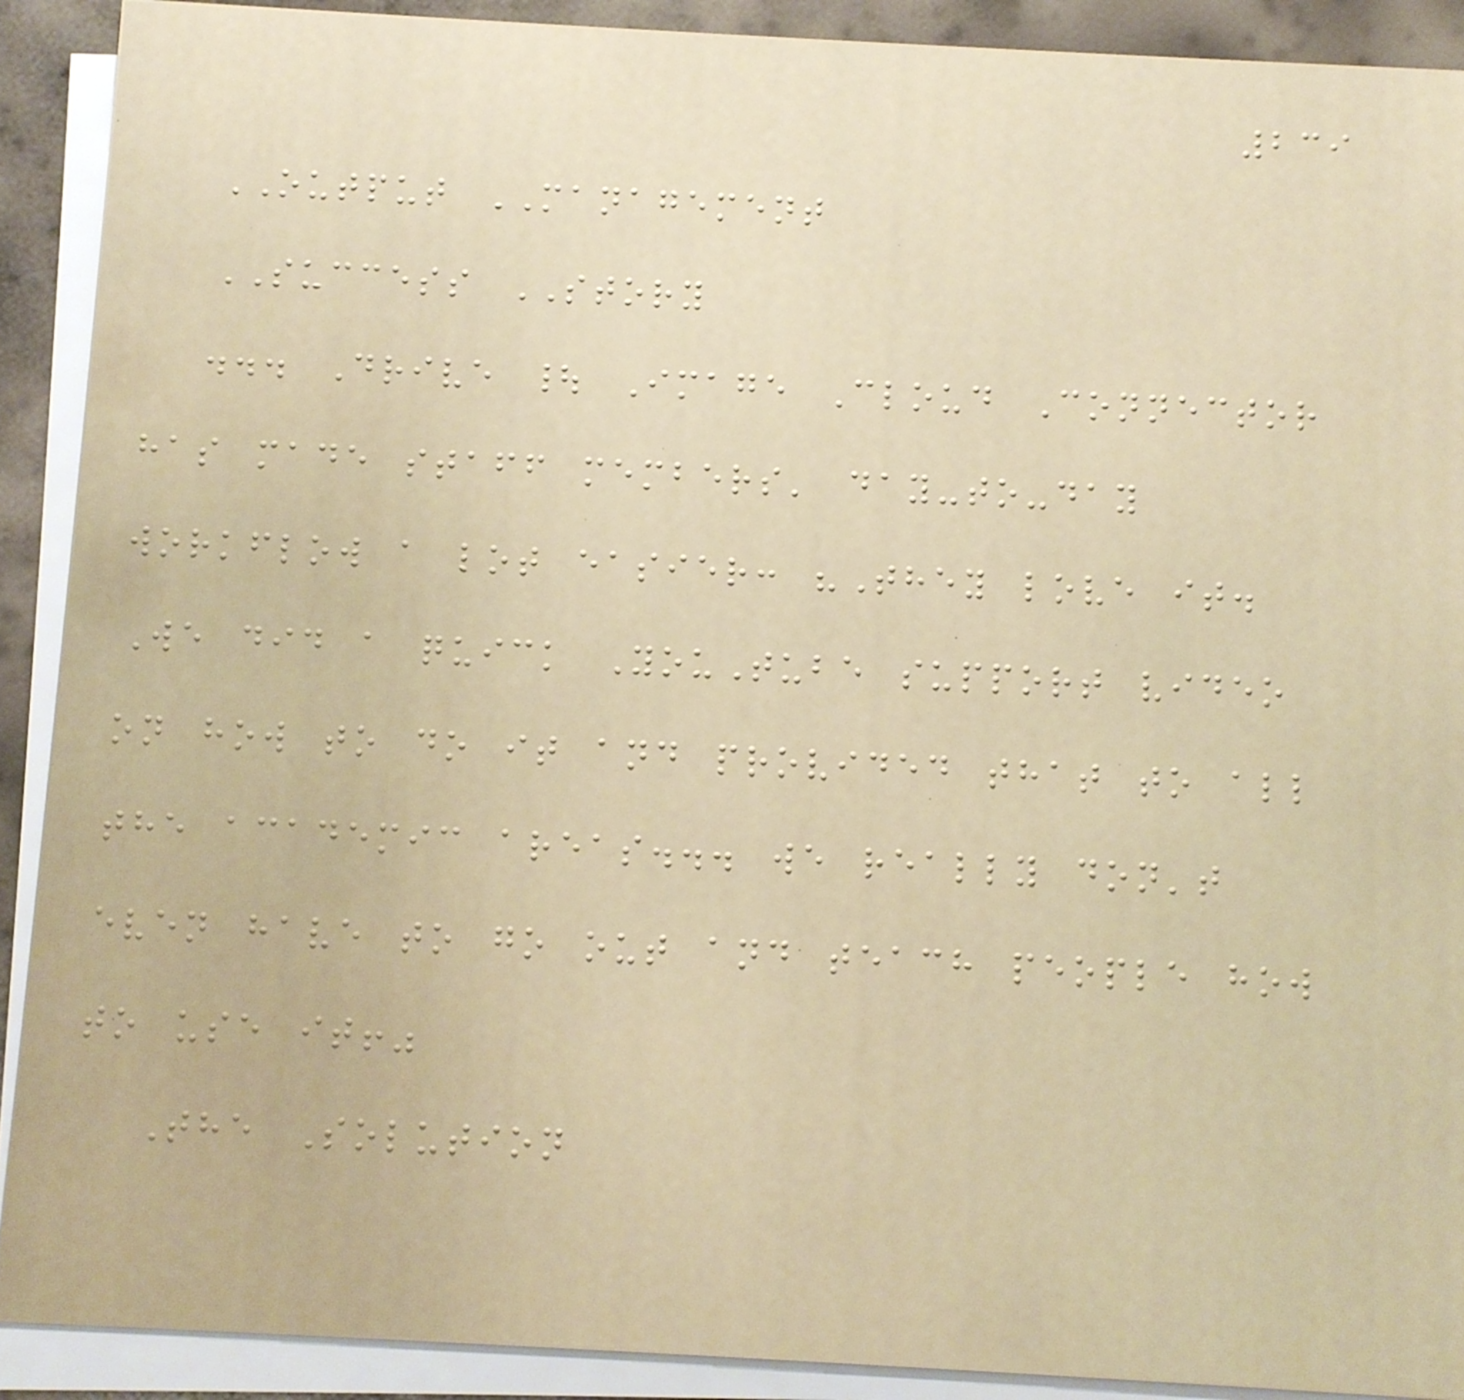239
OUTPUT MANAGEMENT
SUCCESS STORY
... Drive | Image Cloud Connector
has made staff members' day-to-day
workflow a lot easier: "They love it.
We did a quick YouTube support video
on how to do it and provided that to all
the academic areas... we really don't
even have to go out and teach people how
to use it!"
The Solution
